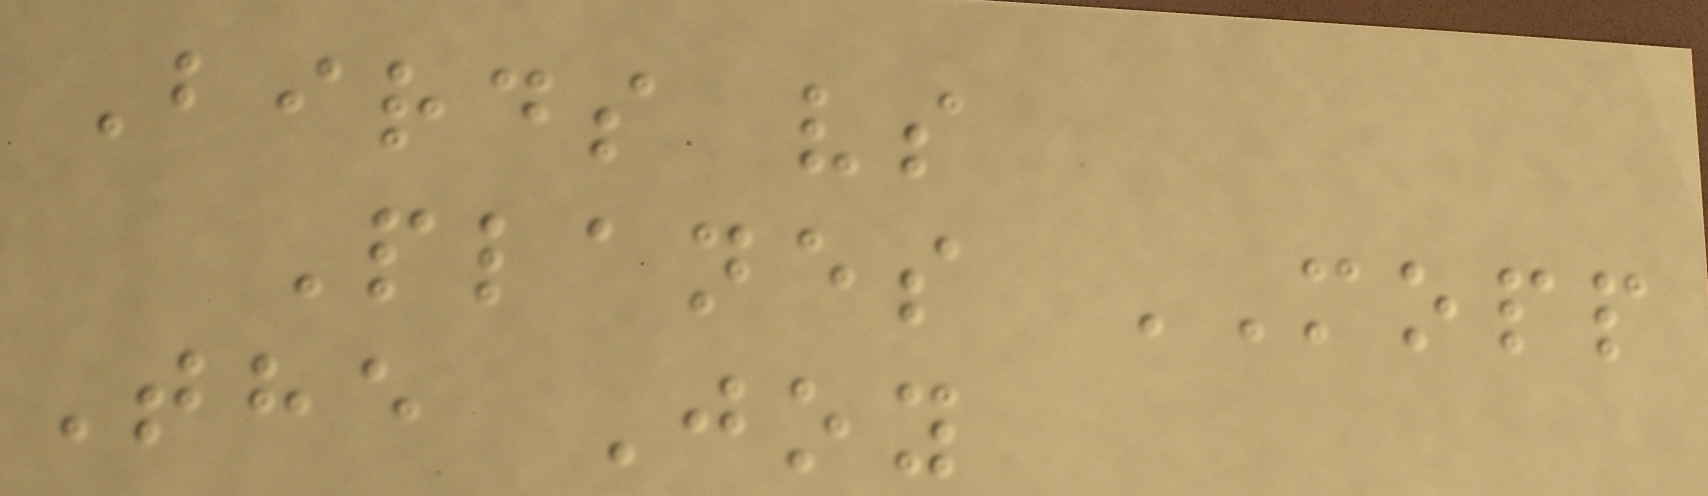Birds vs
Planes MOPP
The Joy
